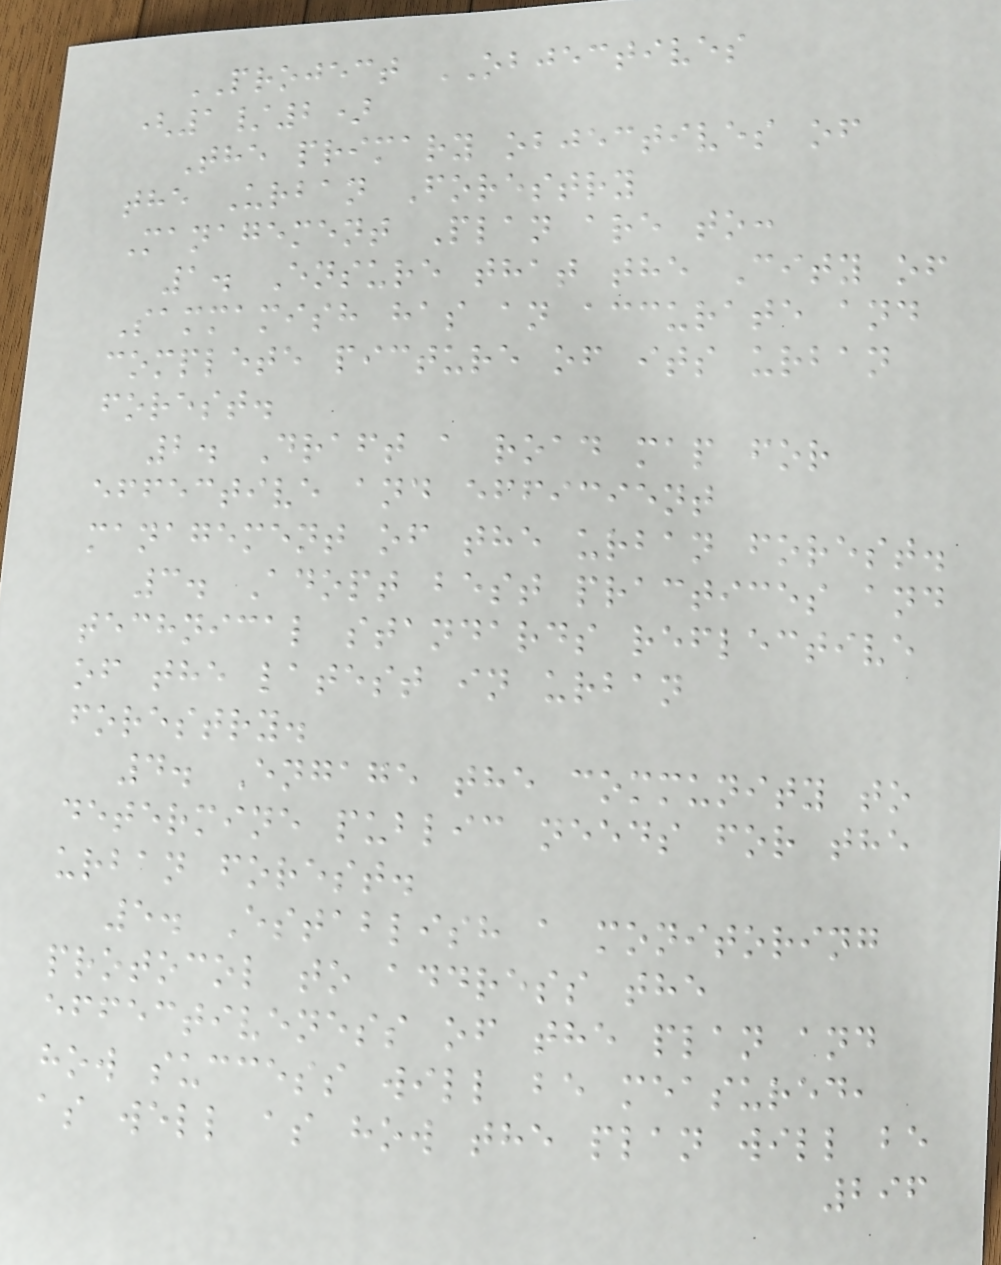PROJECT OBJECTIVES
(1/2)
The primary objectives of
the Urban Forestry
Management Plan are to:
1. Ensure that the City of
Sammamish has an accurate and
complete picture of its urban
forest.
2. Draft a road map for
effective and efficient
management of the urban forest.
3. Adopt best practices and
technical standards reflective
of the latest in urban
forestry.
4. Engage the community to
determine public needs for the
urban forest.
5. Establish a monitoring
protocol to address the
effectiveness of the plan and
how success will be measured,
as well as how the plan will be
296
